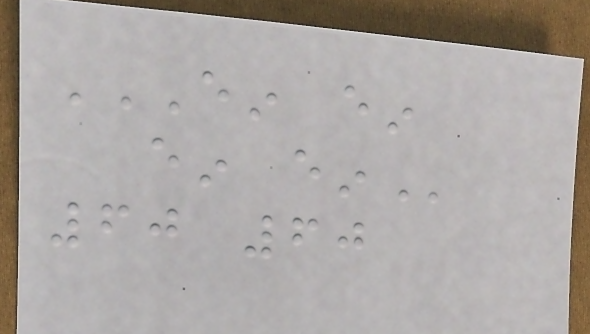EIN EIN
EIN EIN
60 60
